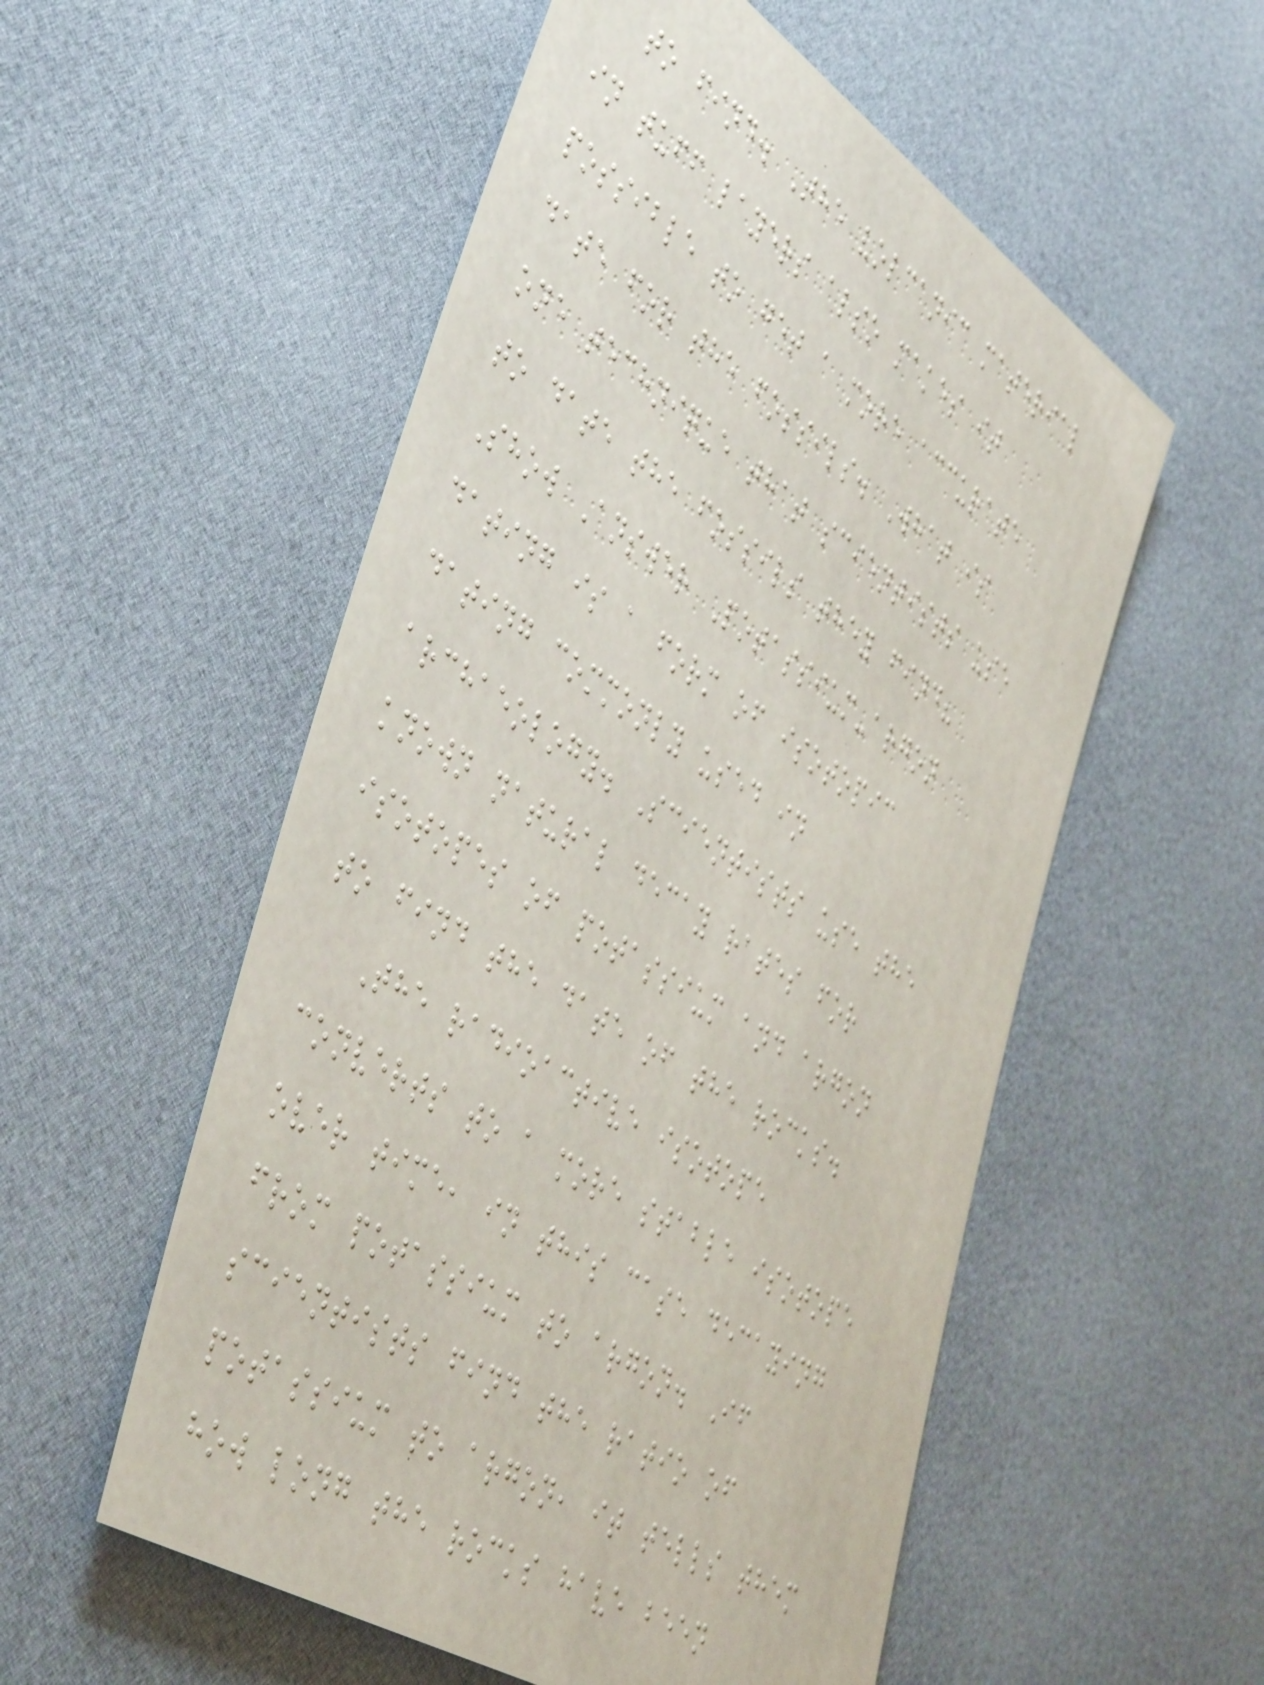to find. The volcanic material
in tuff layers also makes it
possible to get a more accurate
date for the fossils. What is
one technique that scientists use
to date the fossils they find?
Show Answer Potassium-argon
dating is a form of isotopic
dating commonly used in
archaeology. Scientists use the
known natural decay rates for
isotopes of potassium and argon
to find the date of the rocks.
The radioactive isotope
converts to a more stable isotope
over time, in this case decaying
from potassium to argon. If
scientists find the ratio of
potassium to argon, it tells them
how long the rocks have been
